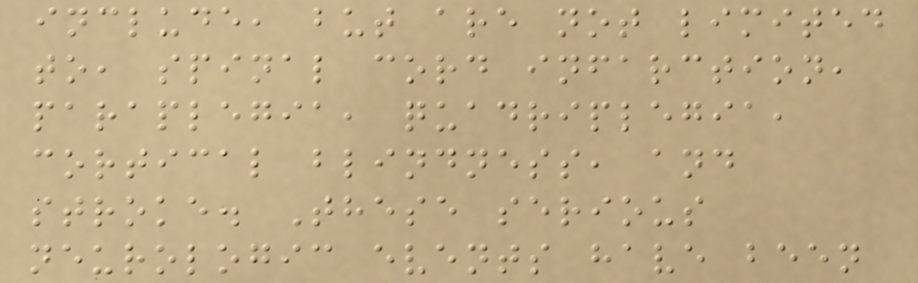include, but are not limited
to, spinal cord infarction,
paraplegia, quadriplegia,
cortical blindness, and
stroke. These serious
neurologic events have been
